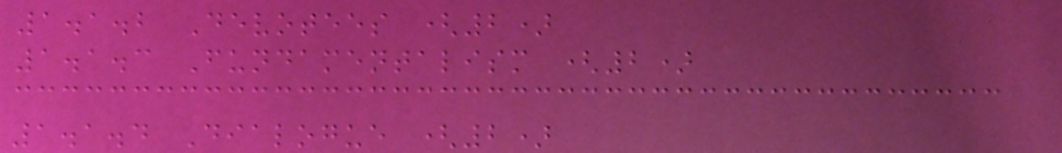1.1.2 Devotees (2)
1.1.3 Fundamentalism (2)
1.1.4 Dialogue (2)
